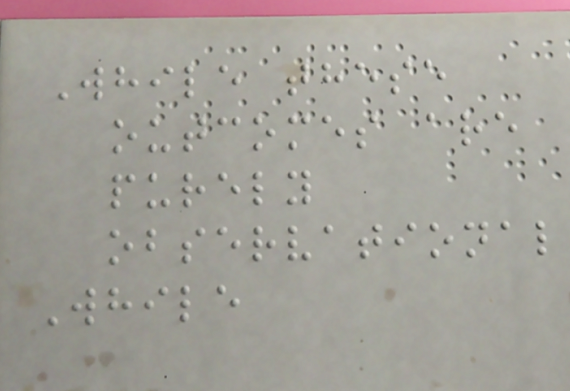While these
outcomes are
purely
observational
While
